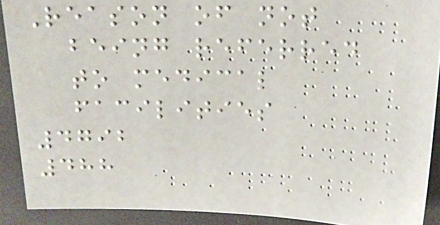Reason of not
being referred
to medical
facilities
4792
488
